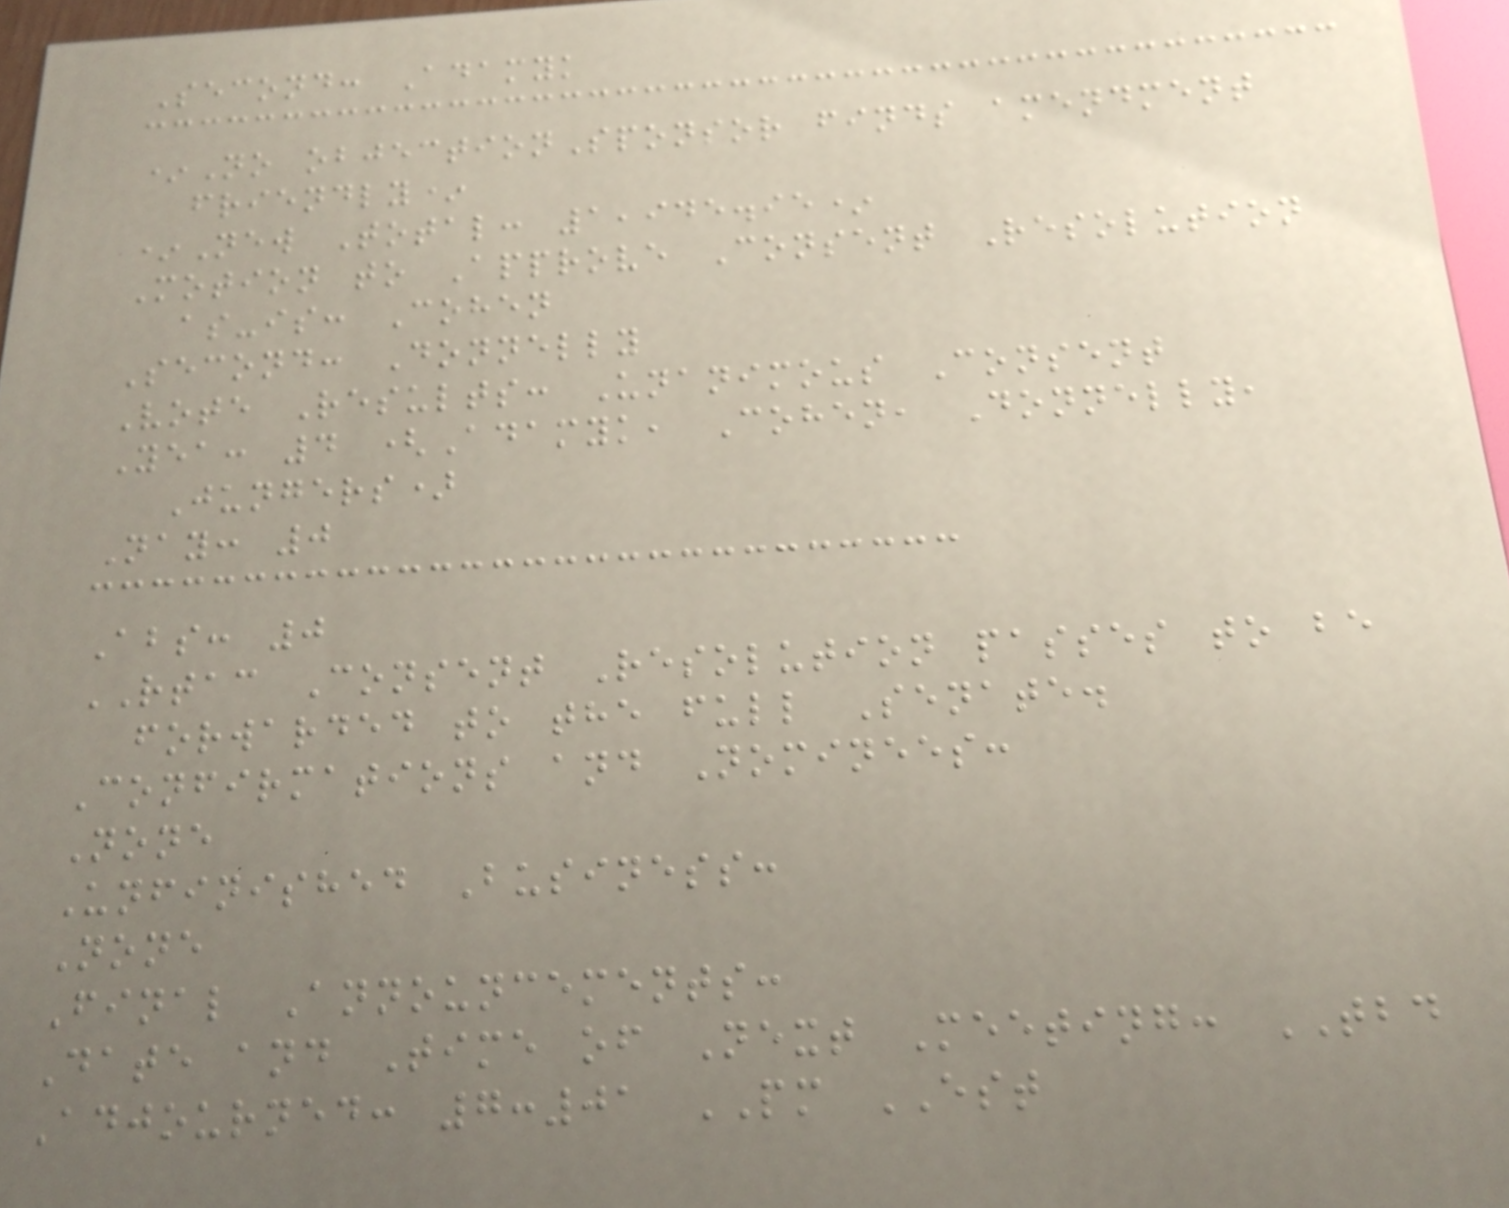Second: Adamyk
*No objectionSponsor finds amendment
friendly*
*New Total: 1,945.95*
Motion to Approve Consent Resolution
as-is: Cohen
Second: Donnelly
Vote Results: Unanimous Consent
Yea: 4 (Adamyk, Cohen, Donnelly,
Jungers)
Nay: 0
Abs: 0
RTAC Consent Resolution passes to be
forwarded to the full Senate.
Confirmations and Nominees:
None
Unfinished Business:
None
Final Announcements:
Date and Time of Next Meeting: TBD
Adjourned: 7:01 PM EST
